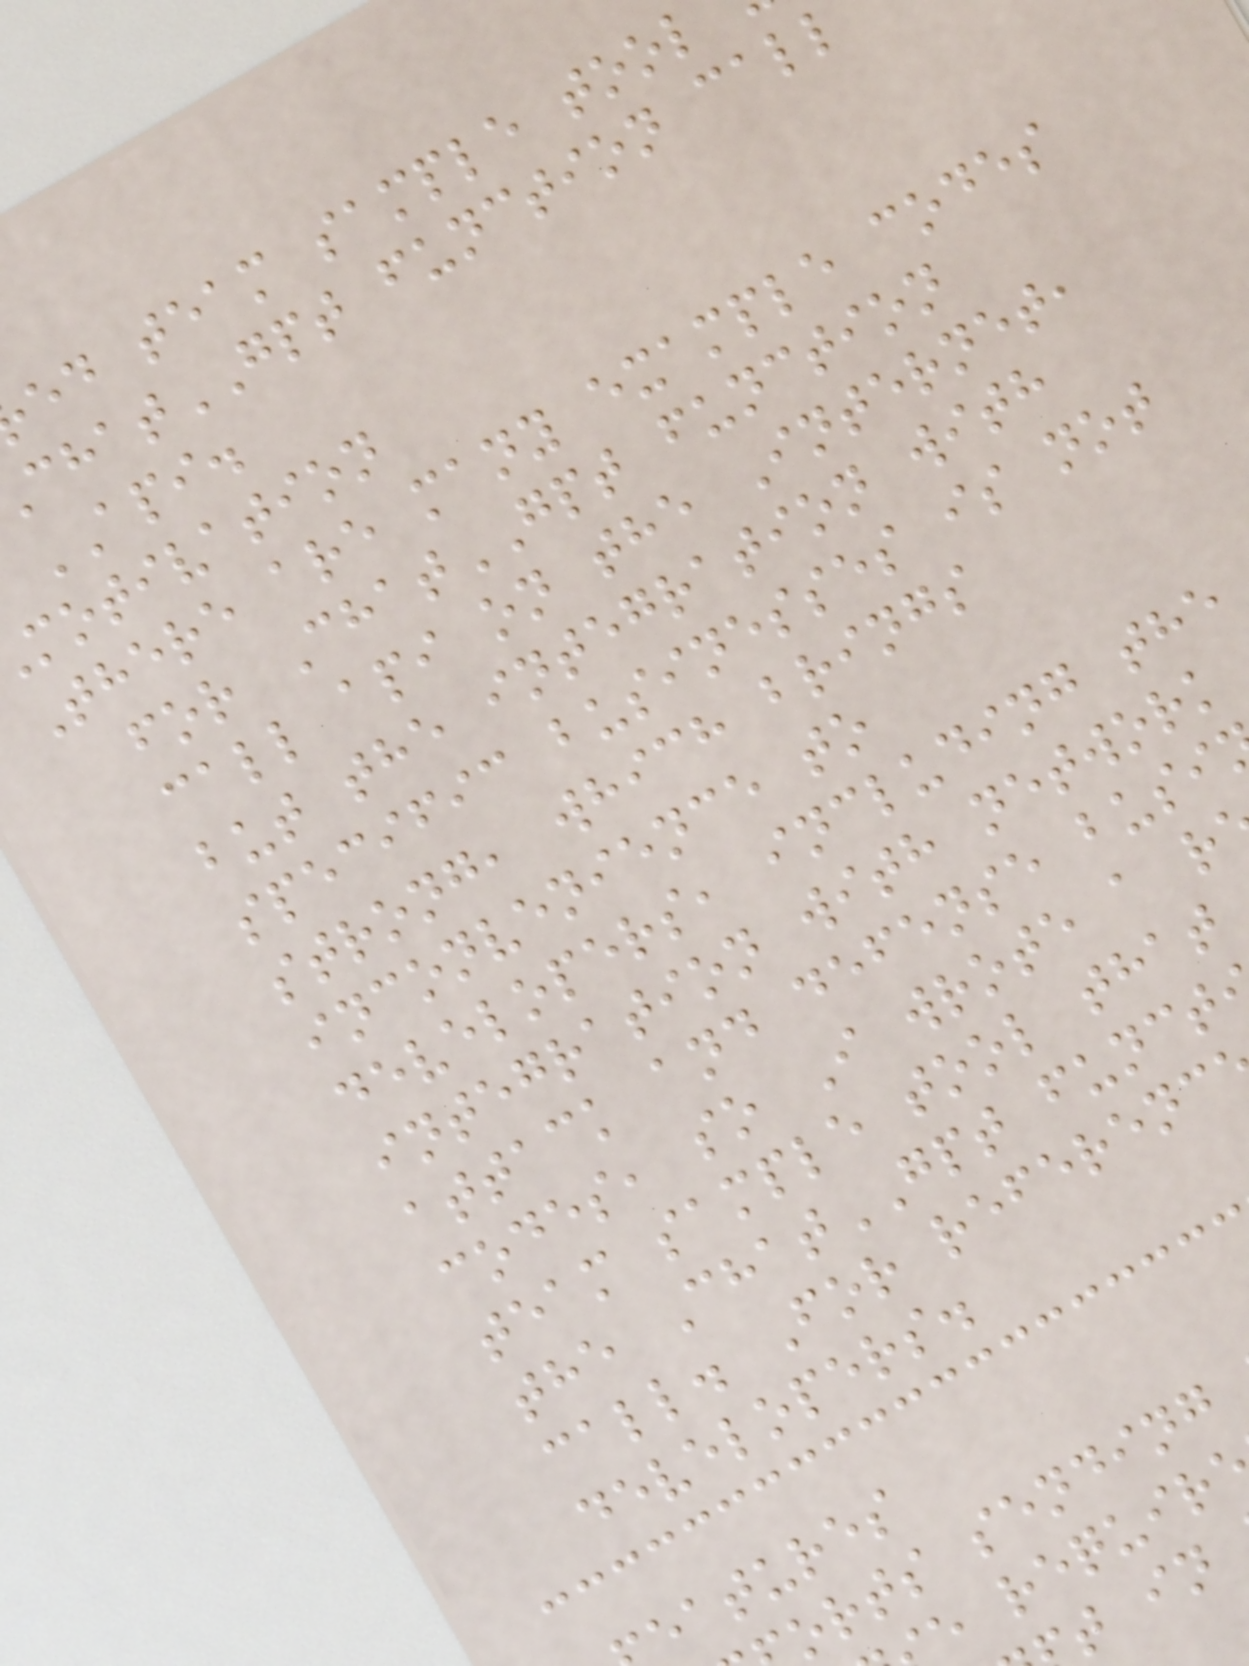ed team sample tool
hatGPT function call
API.
motivation
There are many example codes
for ChatGPT function
call api on the Internet,
but the integration with
specific businesses is not
strong, which brings
inconvenience to
developers, including the
integration with network
attack and defense busi
codes, so I wrote a r
team sample tool that
the ChatGPT funct
call. For referenc
developers.
eatures
orts sending
e requir
